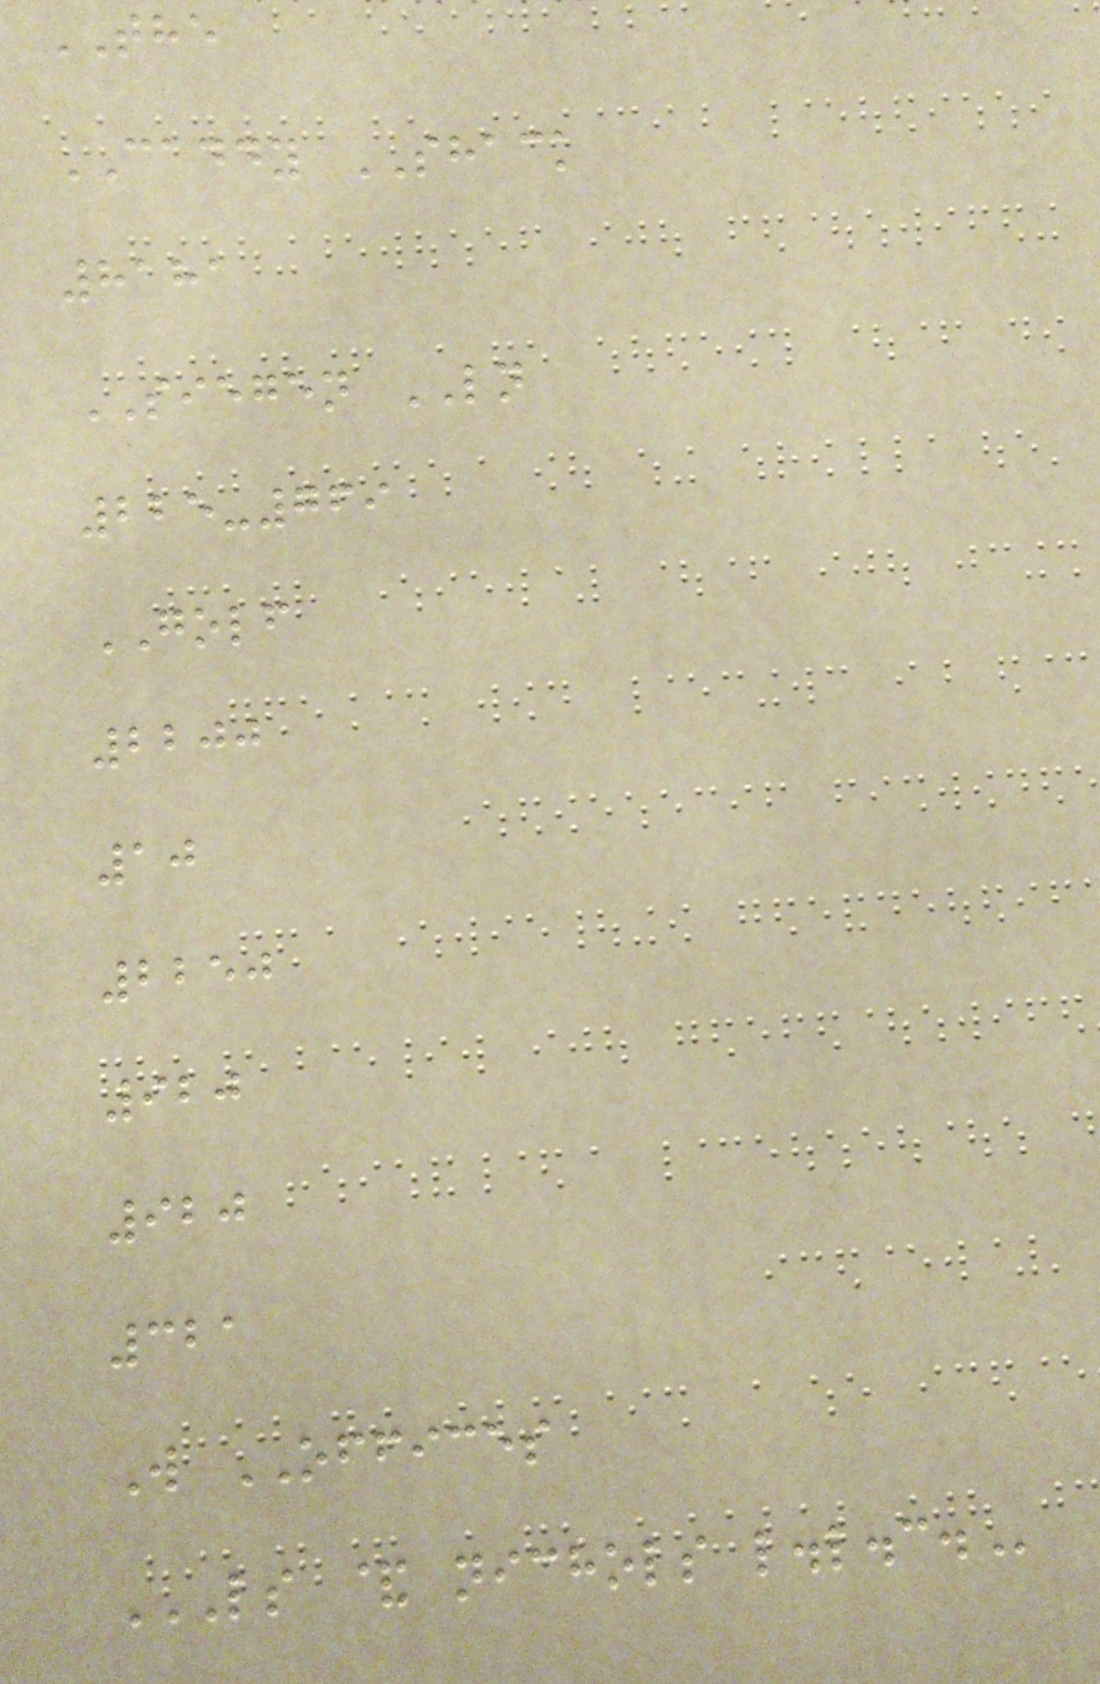THE
CADDY SHACK
8181
SIEGEN LN
225-769
GOLF
2200
10
2250
920
920
321
W OFFICES
LS & NICHOLS L.L.C.
